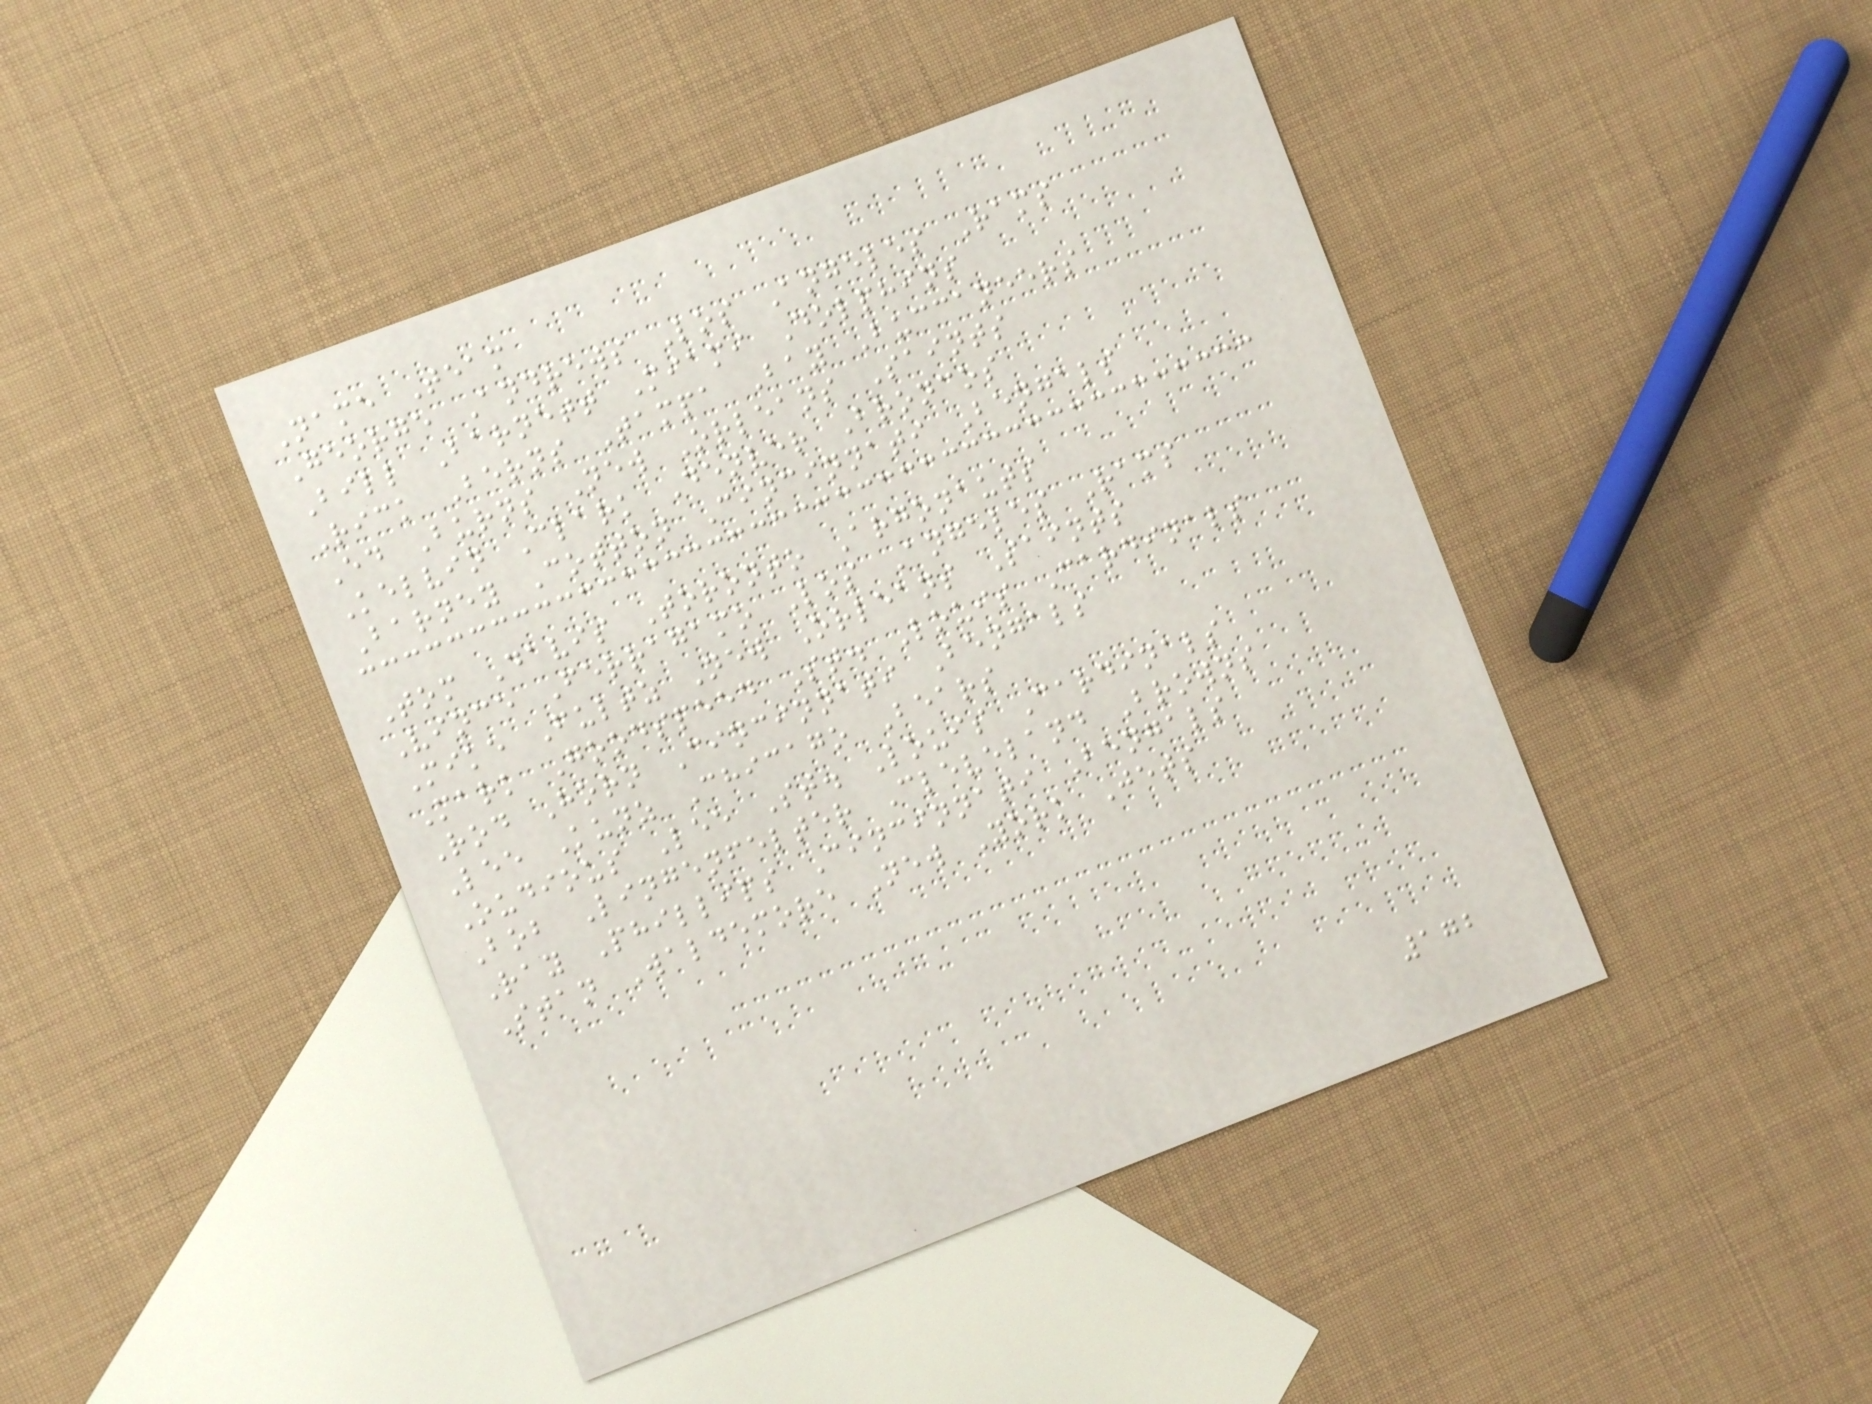Name Team
George Andrews Los Angeles Rams
Bill Barnett Miami Dolphins
Rick Berns Tampa Bay Buccaneers
Ed Burns New Orleans Saints
Kelvin Clark Denver Broncos
Barney Cotton Cincinnati Bengals
Tom Davis Toronto Argonauts
Vince Ferragamo Los Angeles Rams
Mike Fultz New Orleans Saints
Mark Goodspeed St. Louis Cardinals
Rod Horn Cincinnati Bengals
Lee Kunz Chicago Bears
Oudious Lee St. Louis Cardinals
Bob Lingenfelter Cleveland Browns
Ray Phillips Cincinnati Bengals
Stan Waldemore New York Jets
172
